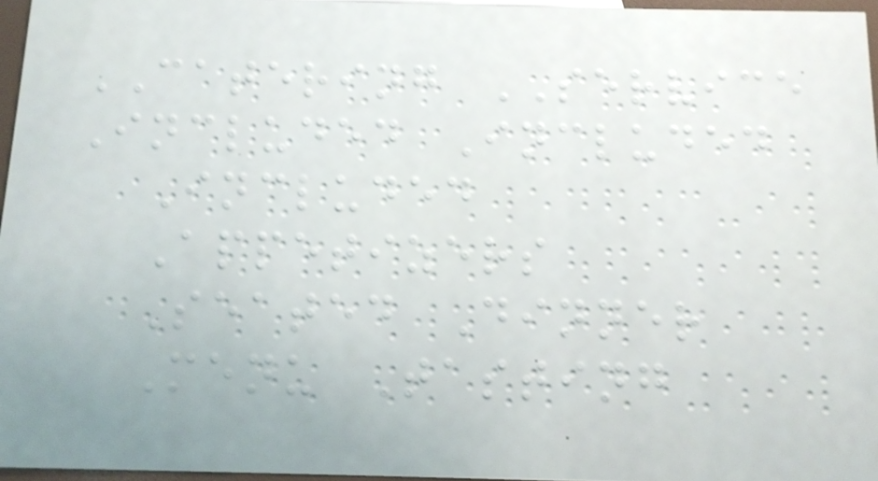CATERING SERVICE
Included Included
Included
Appetizers
Seated Dinner
Menu Tasting
